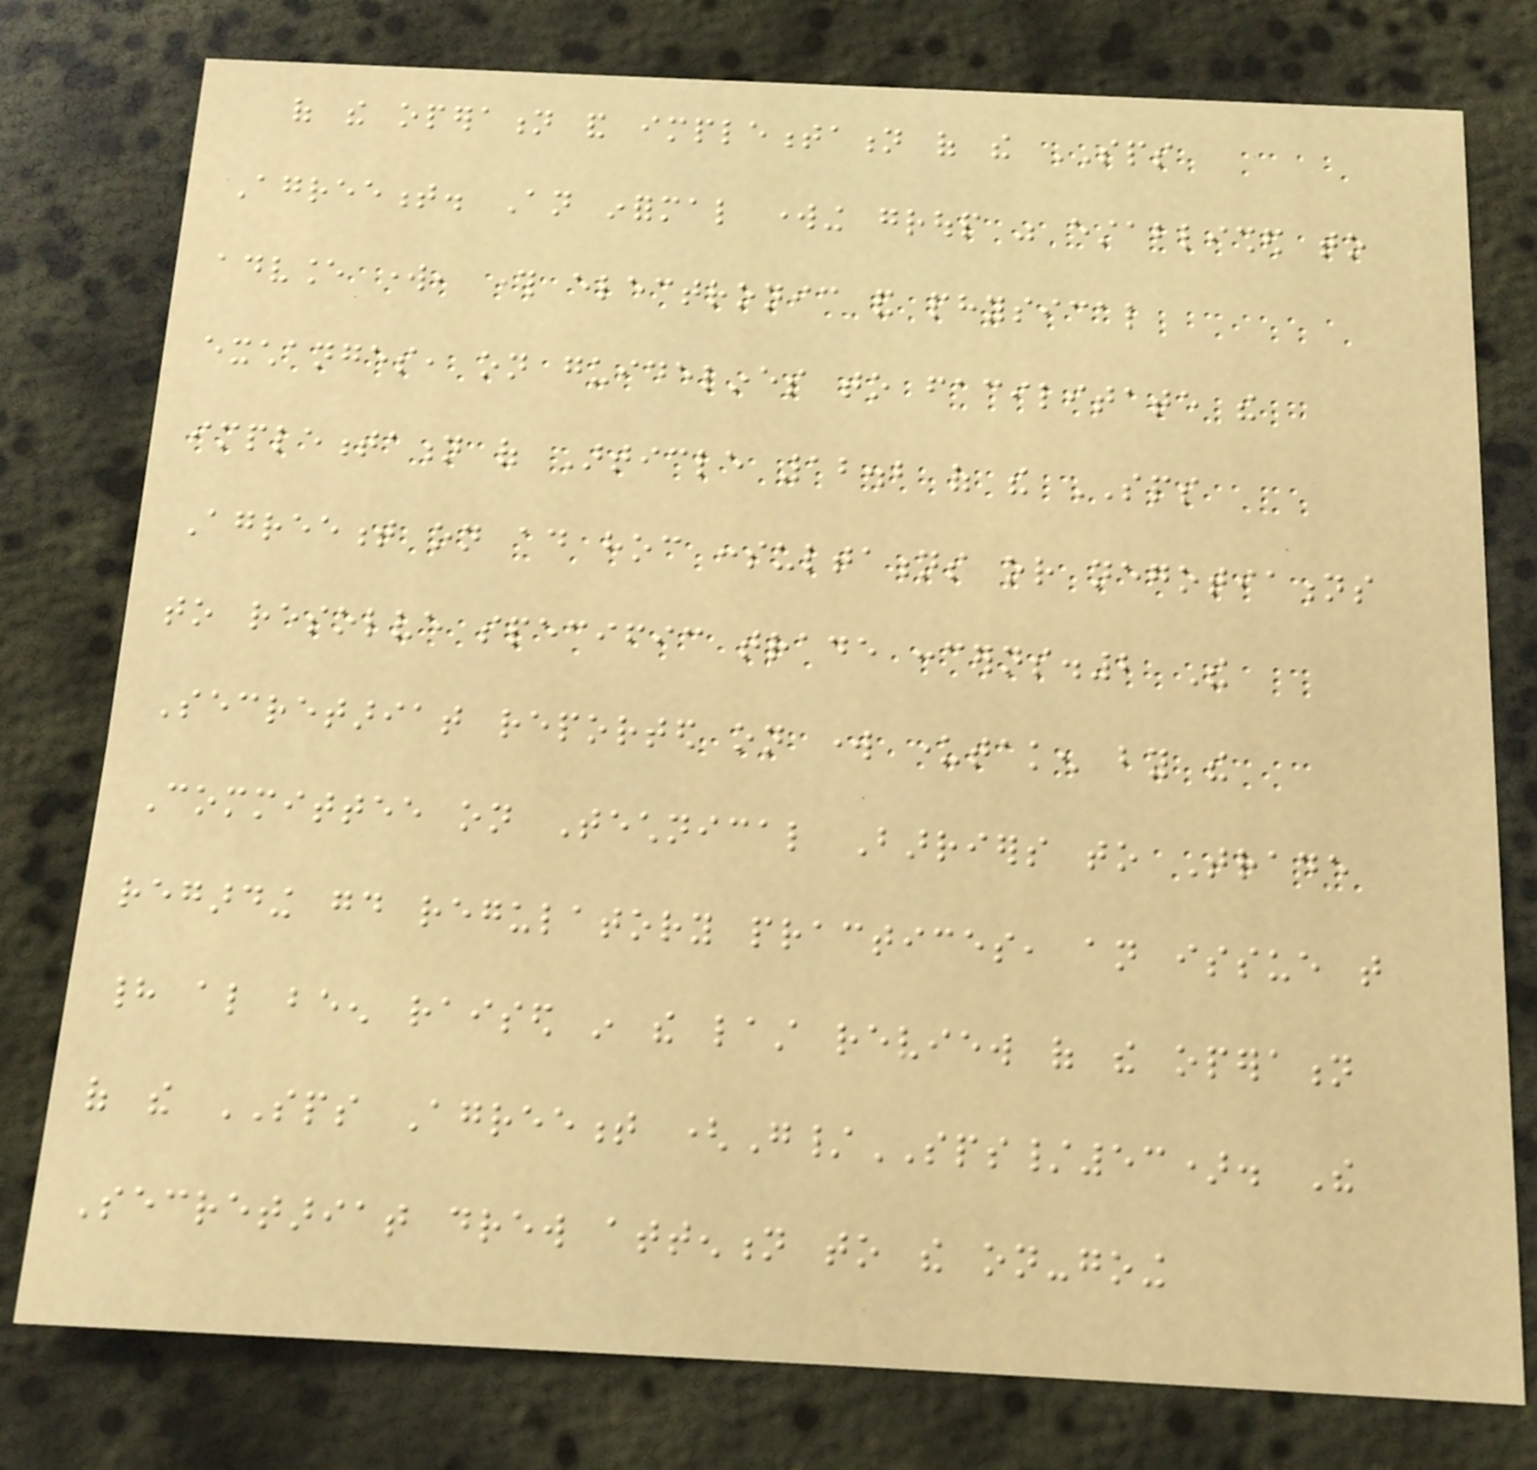of the operation and implementation of the SPS
Agreement. An informal working group was established to
advance work, through electronic and physical
exchanges, on guidelines to facilitate the
implementation of Article 12.2 of the SPS
Agreement on ad hoc consultations or negotiations
to resolve specific trade concerns.2 The
Secretariat reported on work undertaken by the
Committee on Technical Barriers to Trade
regarding good regulatory practices, an issue that
had also been raised in the last review of the operation
of the SPS Agreement (G/SPS/53). The
Secretariat drew attention to the on-going
